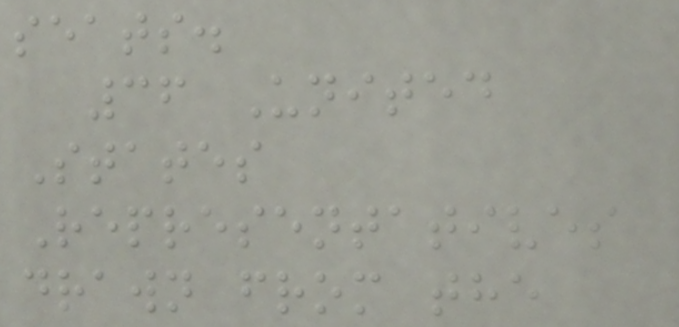seats.
36 United
States
Representatives
drawn from the
